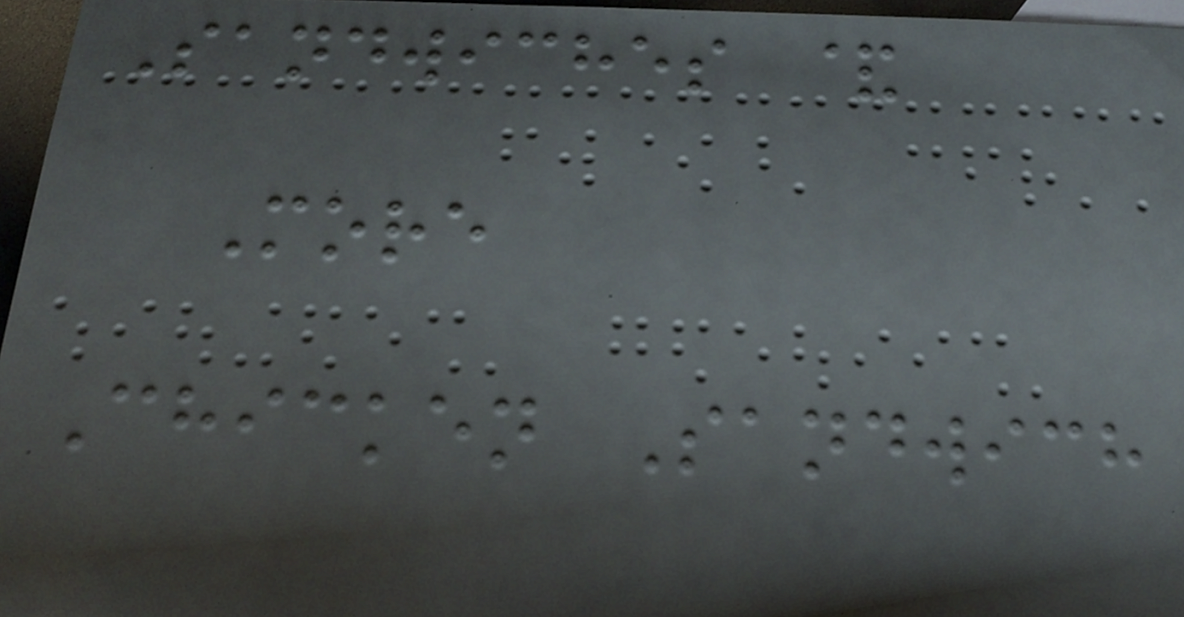Sandwiches &
More
Chicken Sandwich
